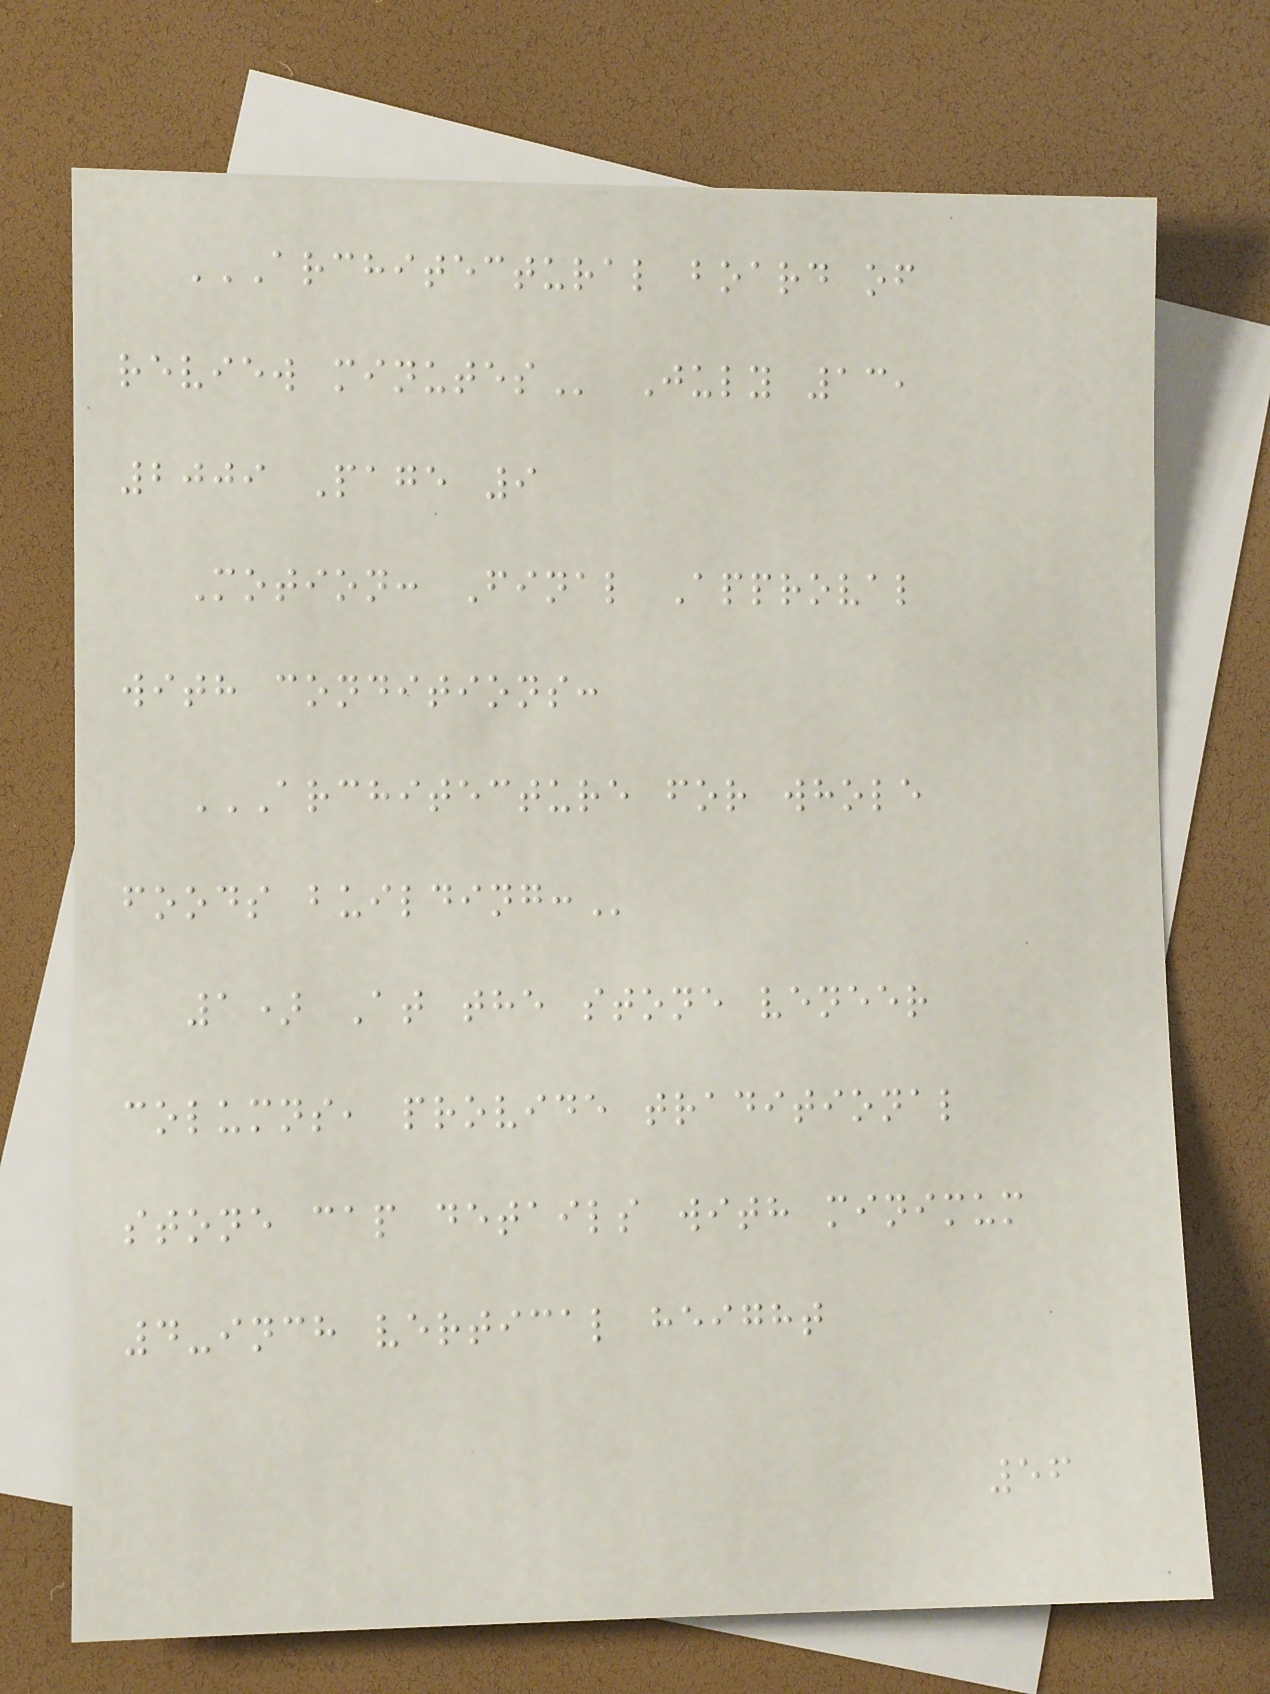ARCHITECTURAL BOARD OF
REVIEW MINUTES July 13,
2009 Page 9
Motion: Final Approval
with conditions:
ARCHITECTURE FOR WHOLE
FOODS BUILDING:
1) At the stone veneer
columns, provide traditional
stone cap details with minimum
4-inch vertical height
56
